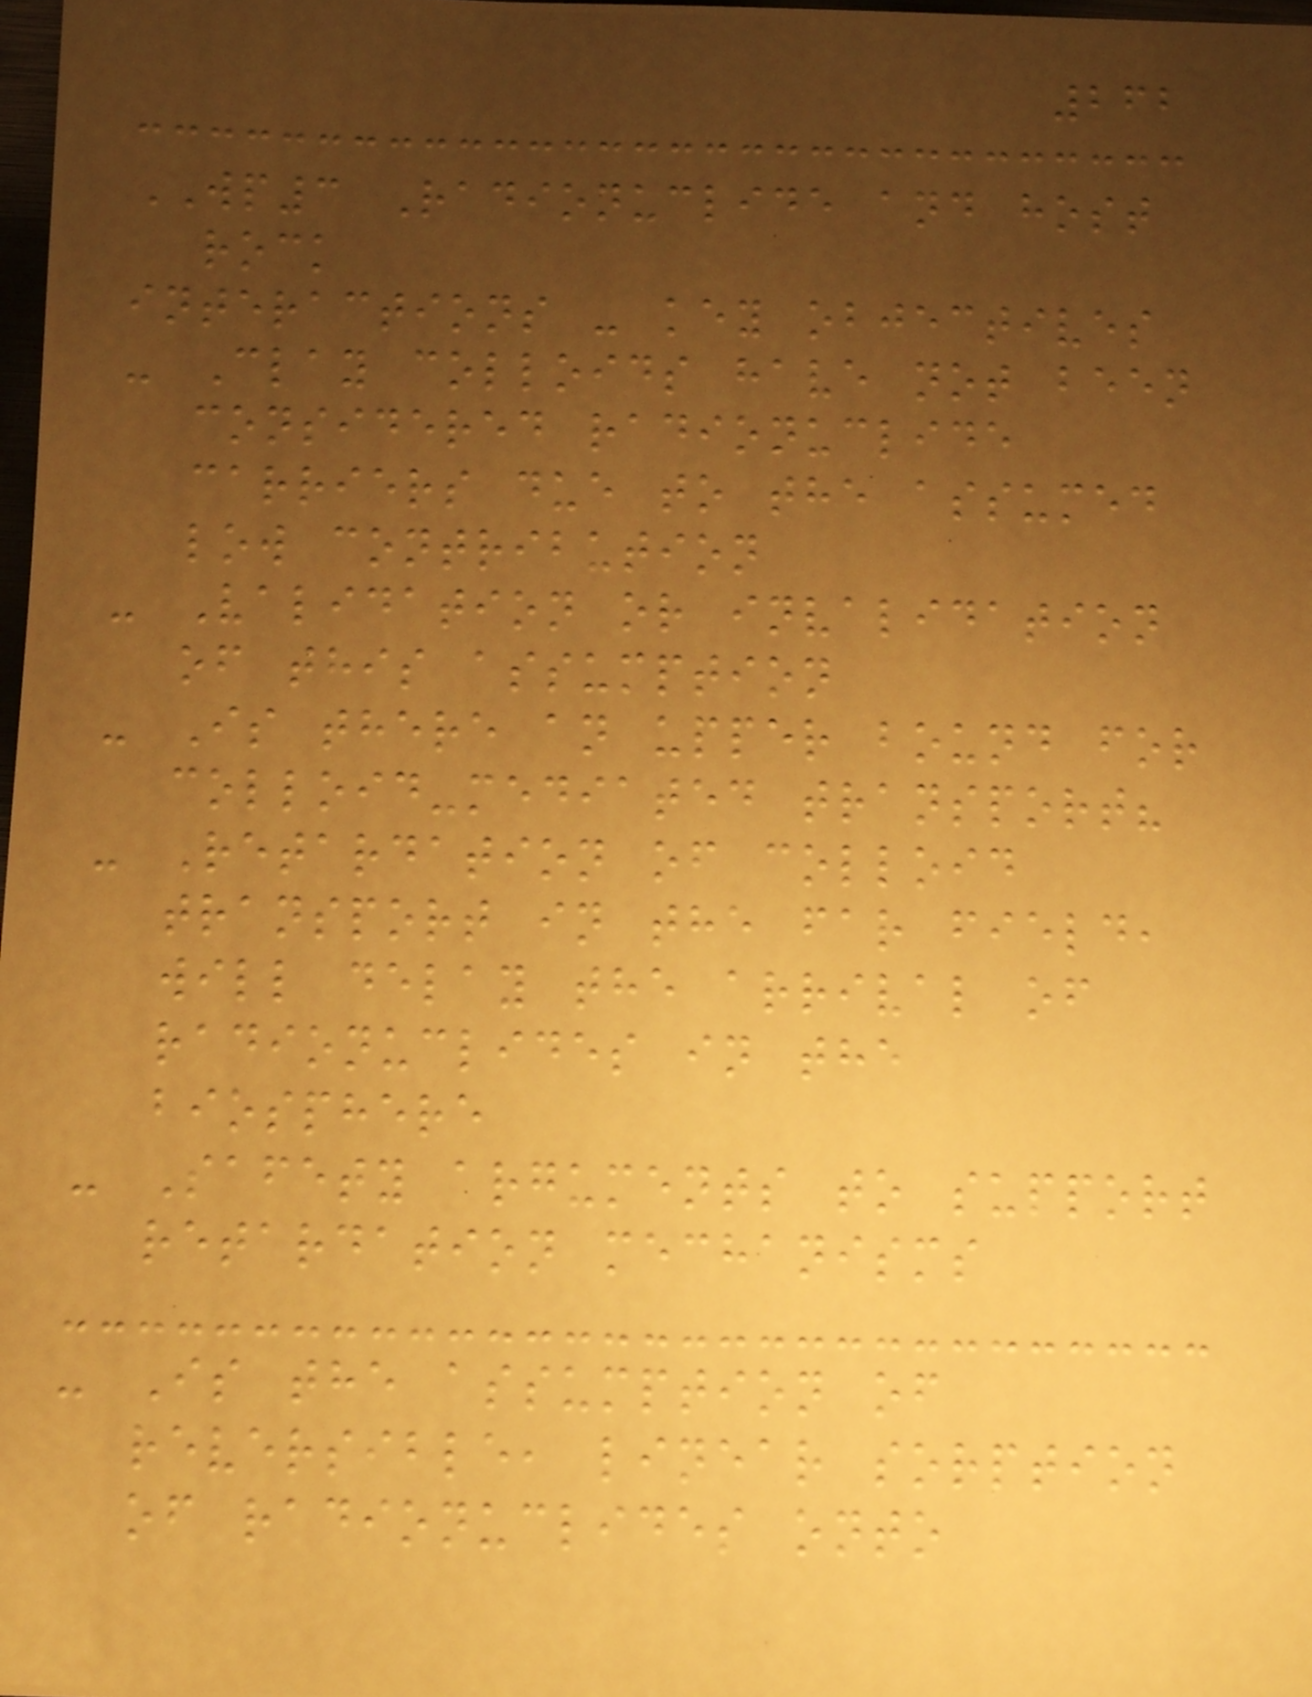262
WP3 Radionuclide and host
rock
interactions - key objectives
- Clay colloids have not been
considered radionuclide
carriers due to the assumed
low contribution
- Validation or invalidation
of this assumption
- Is there an upper bound for
colloid-mediated transport?
- Retardation of colloid
transport in the far field,
will delay the arrival of
radionuclides in the
biosphere
- Safety arguments to support
retardation mechanisms
- Is the assumption of
reversible, linear sorption
of radionuclides onto
